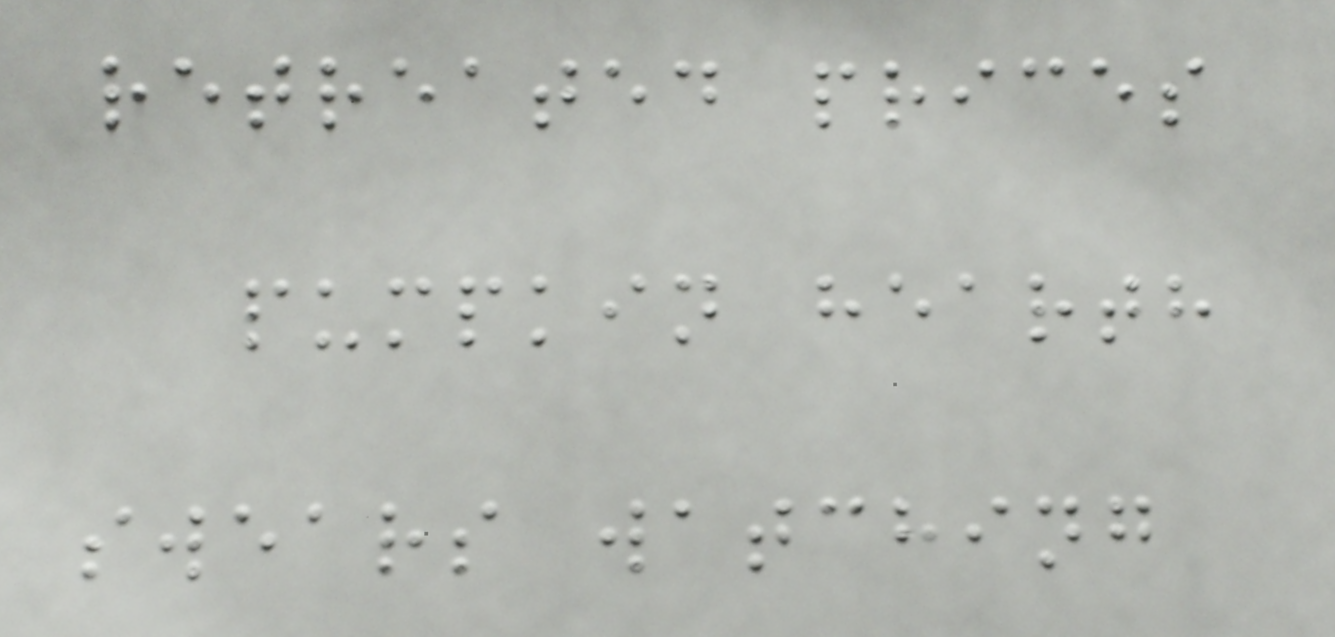retreated prices
pumpkin hearth
swears watching
